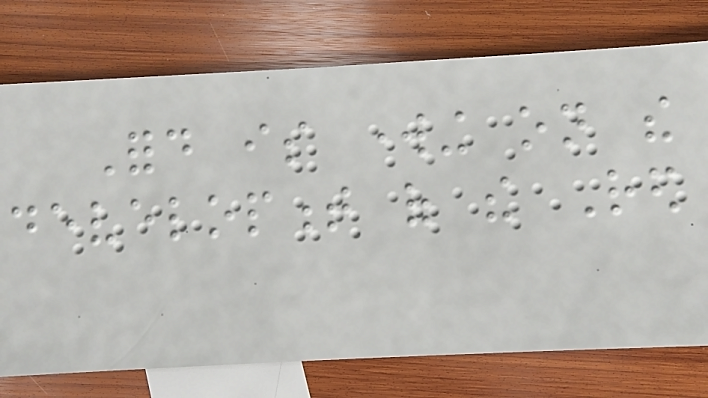Ford is working on the
development of the Red
